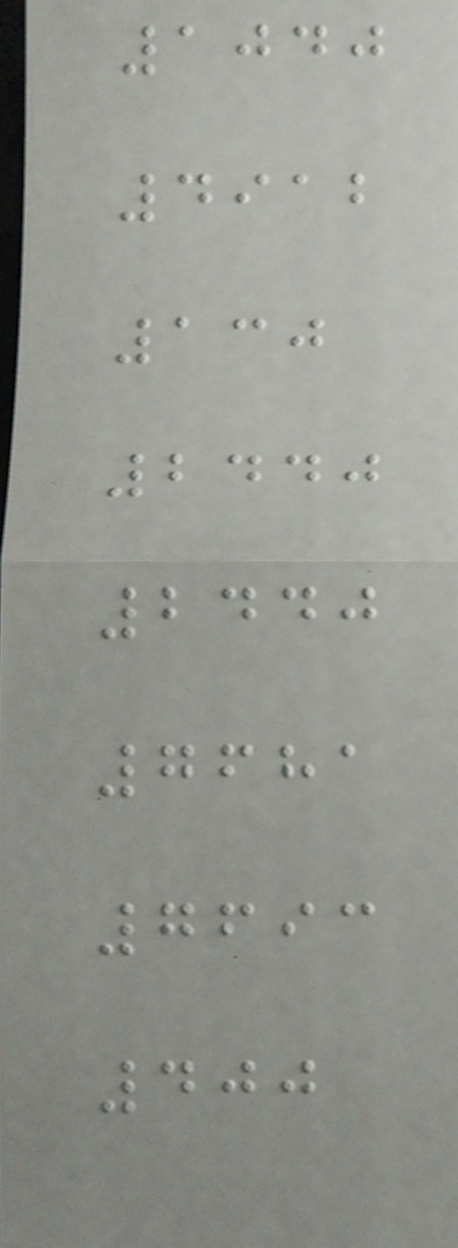1040
4912
130
2440
2440
7681
7693
400
